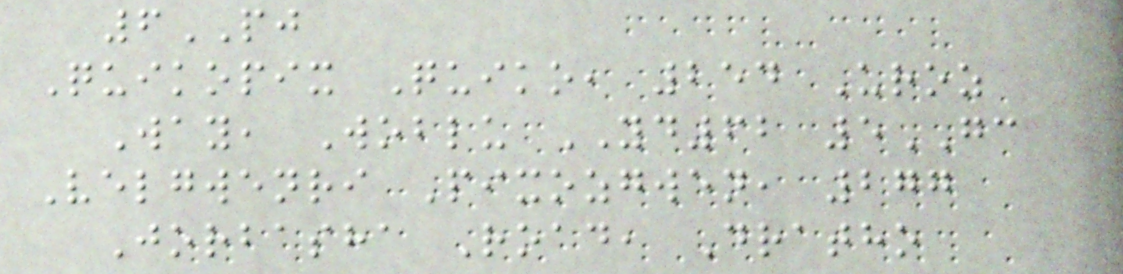6PJ
Quikopix Quiko, 254 Uroz
Way, Woblu YD62 5GC
Velgwenri Pixozgwen, 277
Jorbasha Road, Dratho
